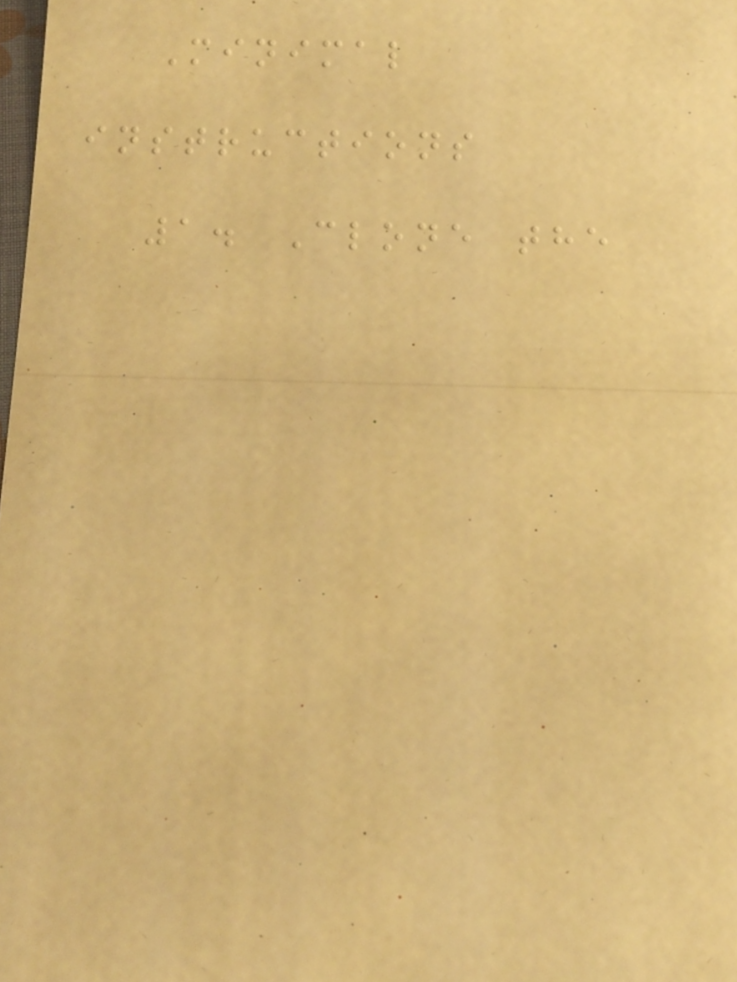Minimal
instructions
1. Clone the
